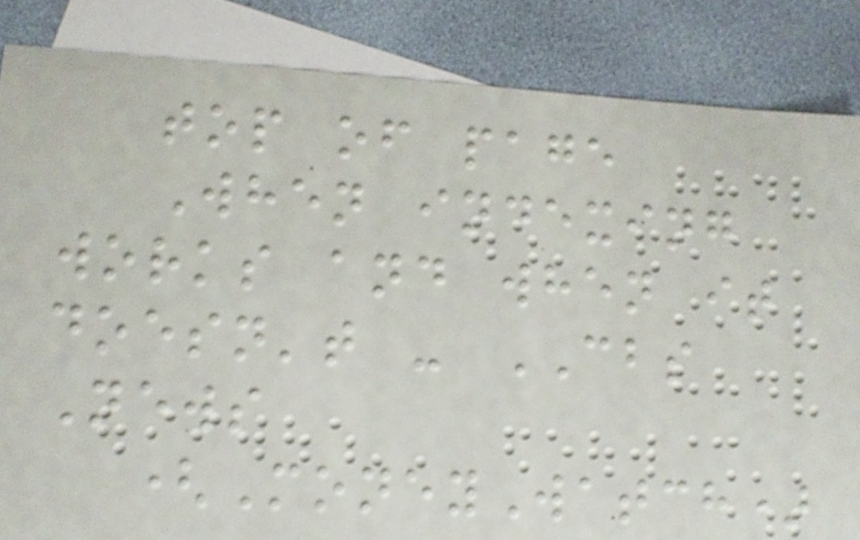top of page
When indexing
works and when it
doesn't - CBS
News
(MoneyWatch)
